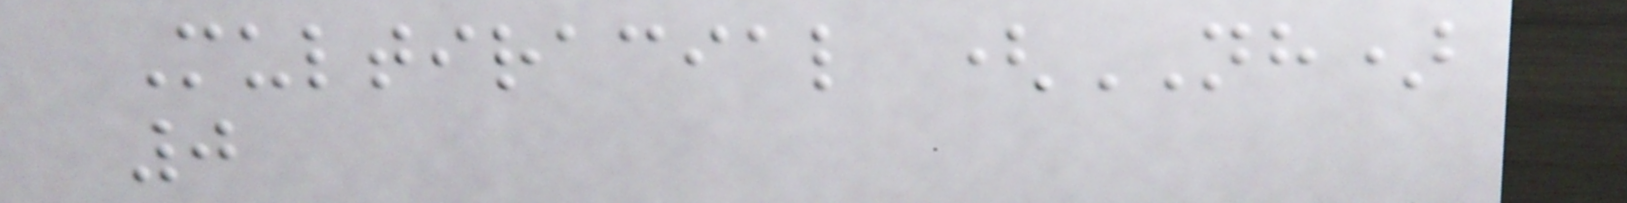Multiracial (NH)
0
